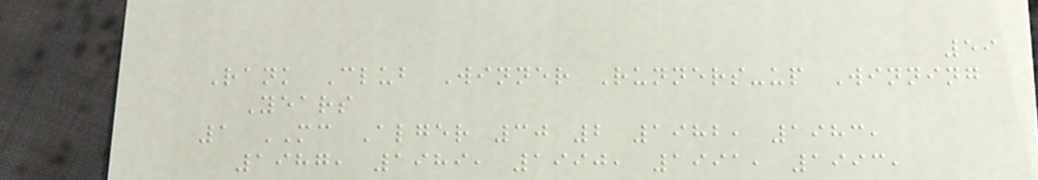59
Rank Club Winner Runners-up Winning
Years
1 MC Alger 30 2 1982, 1983,
1987, 1989, 1990, 1991, 1993,
